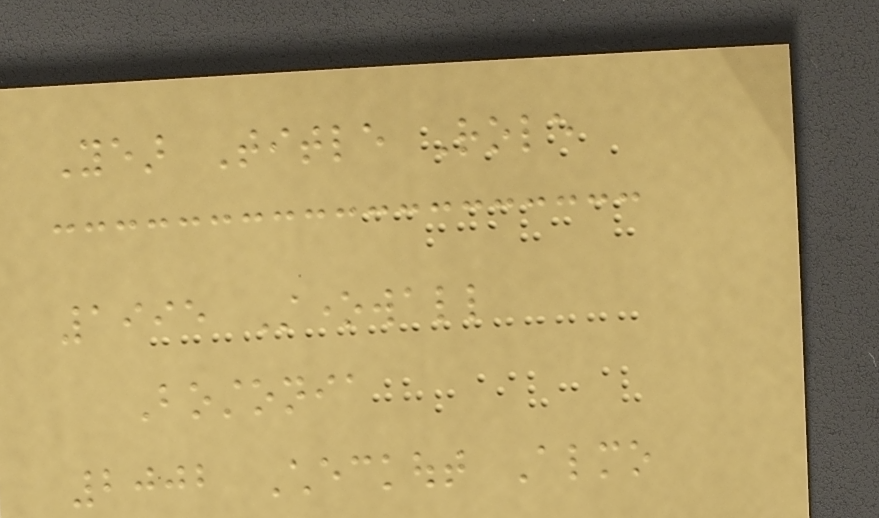Year Title Role
1995 Stonewall
Bostonia
2002 Checkout Almo
